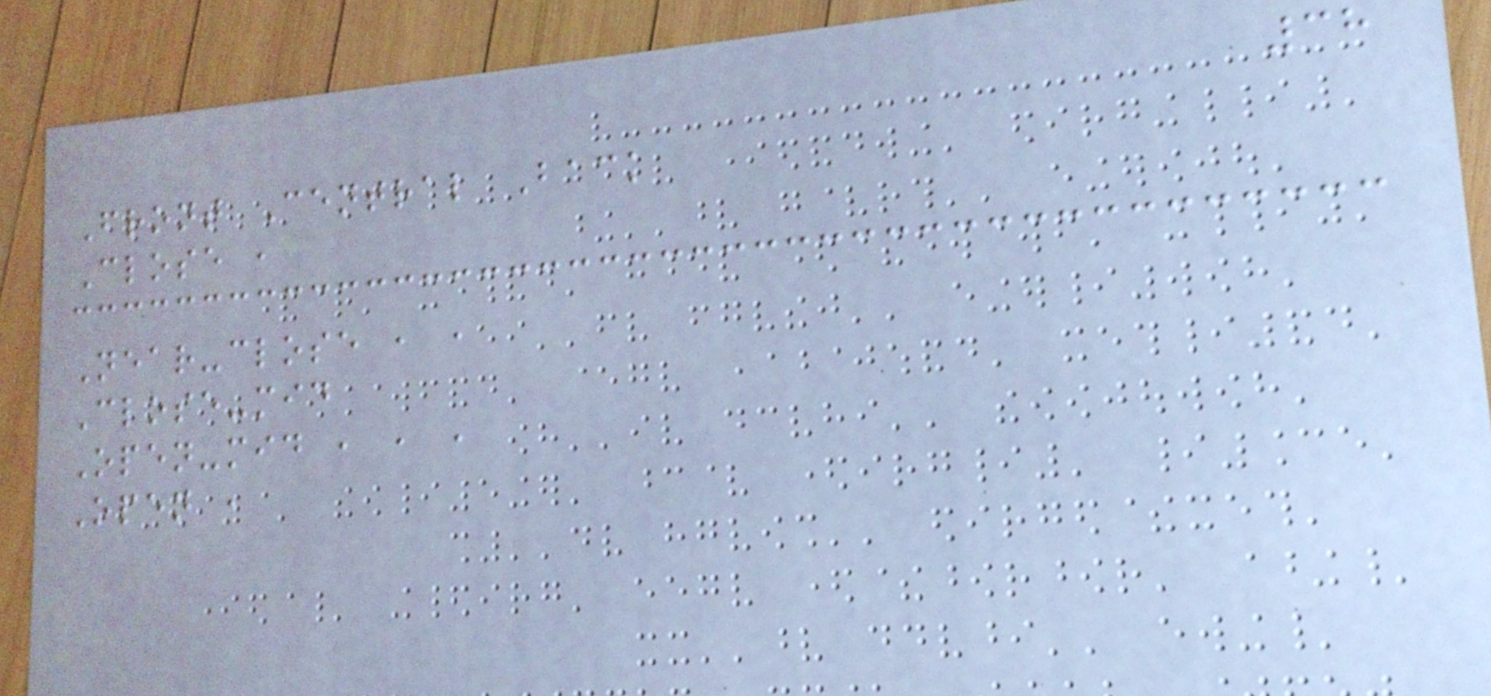38
Front Central Back
Close ,
Near-close , ,
Close-mid
Open-mid , , ,
Open ,
